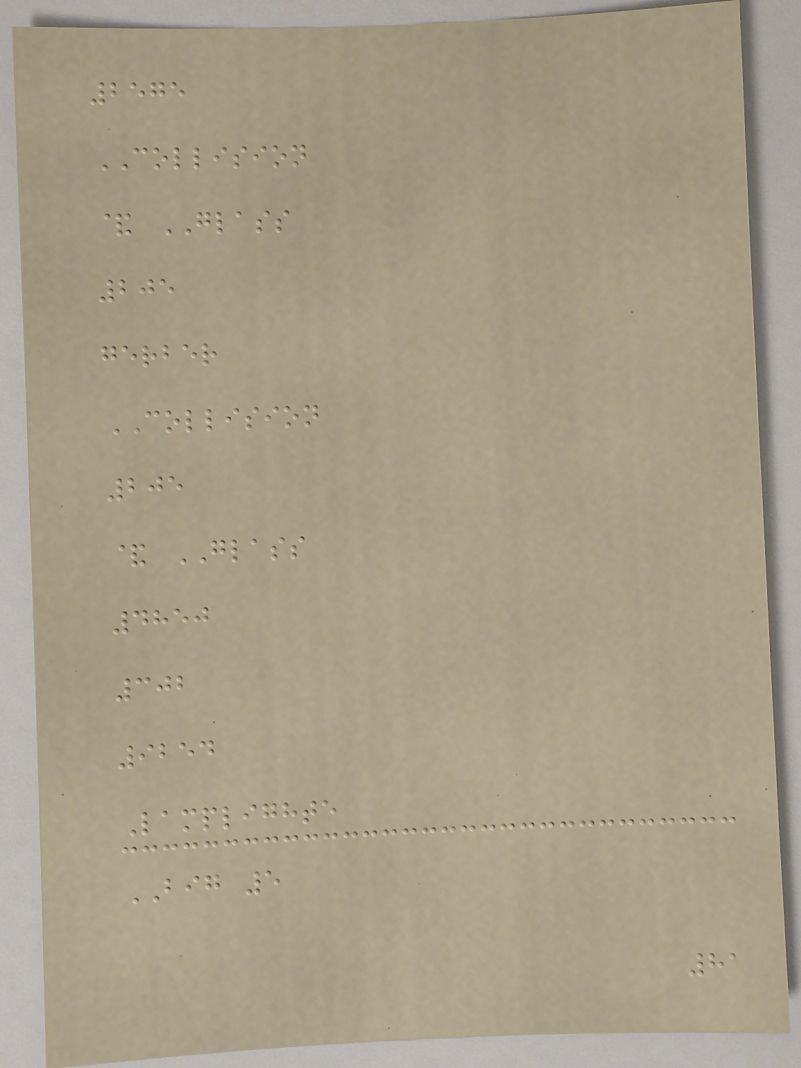2575
COLLISION
& GLASS
205
gerber
COLLISION
205
& GLASS
4850
302
9254
Lamplighte
BIG 5
81
